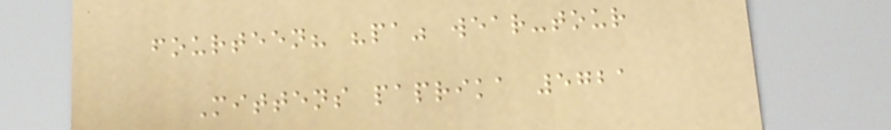fourteen? "pa" wear-tour
Mittens paprika 5721
